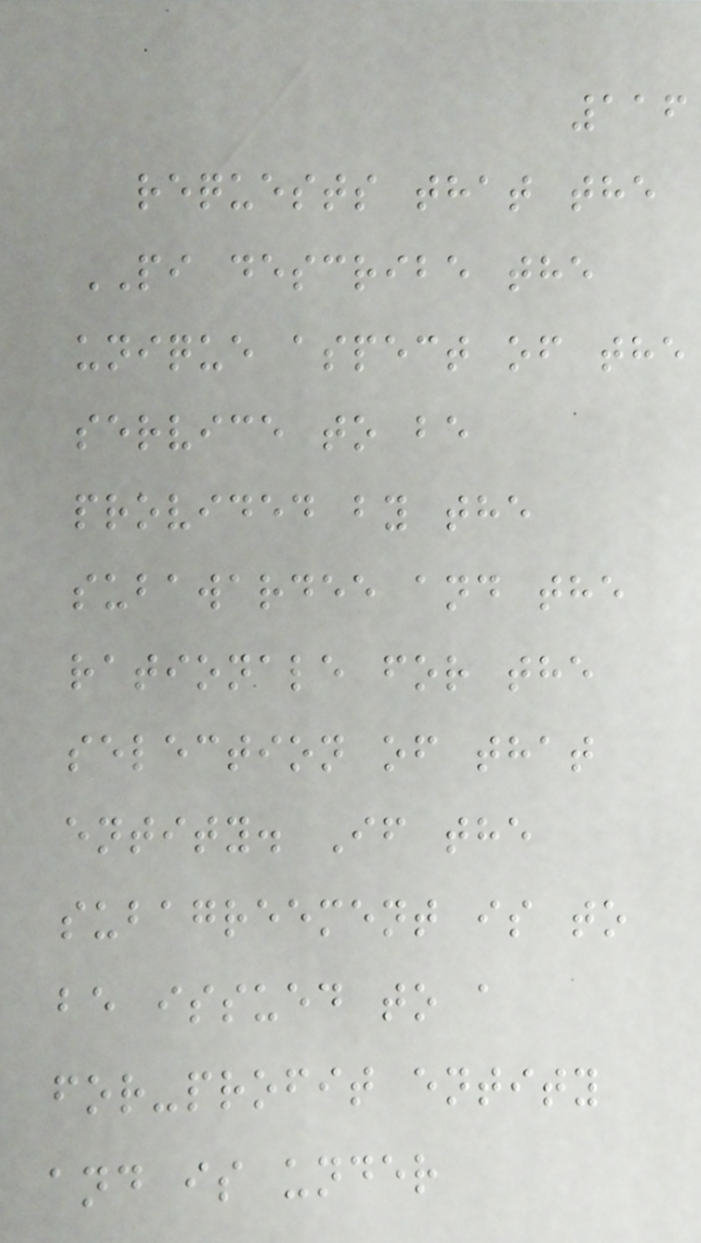116
requests that the
PI describe the
unique aspect of the
service to be
provided by the
subawardee and the
rationale for the
selection of that
entity. If the
subagreement is to
be issued to a
for-profit entity
and is under
